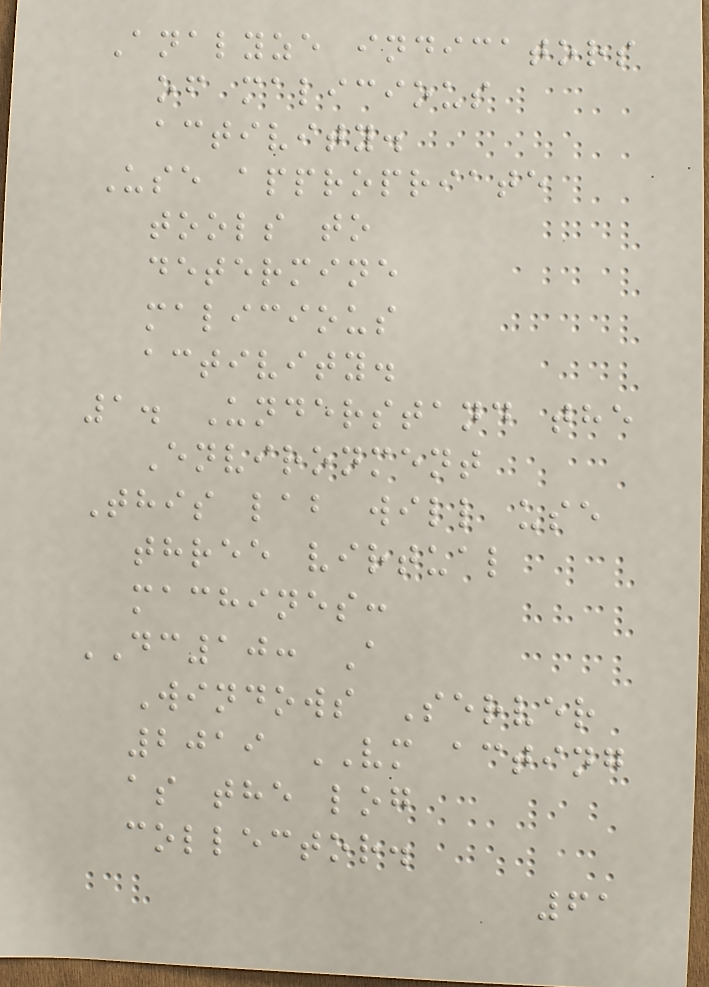Analyze indicators
of malicious
activity.
Use appropriate
tools to
determine
malicious
activity.
1. Understand the
Environment
This lab will use
three virtual
machines:
DC10: A
Windows Server
2019 VM acting
as the log
collector.
61
